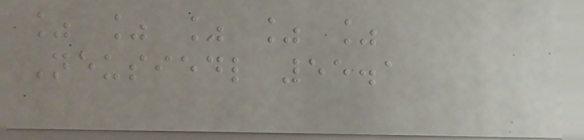% % % % %
Neusiedl 55.1
